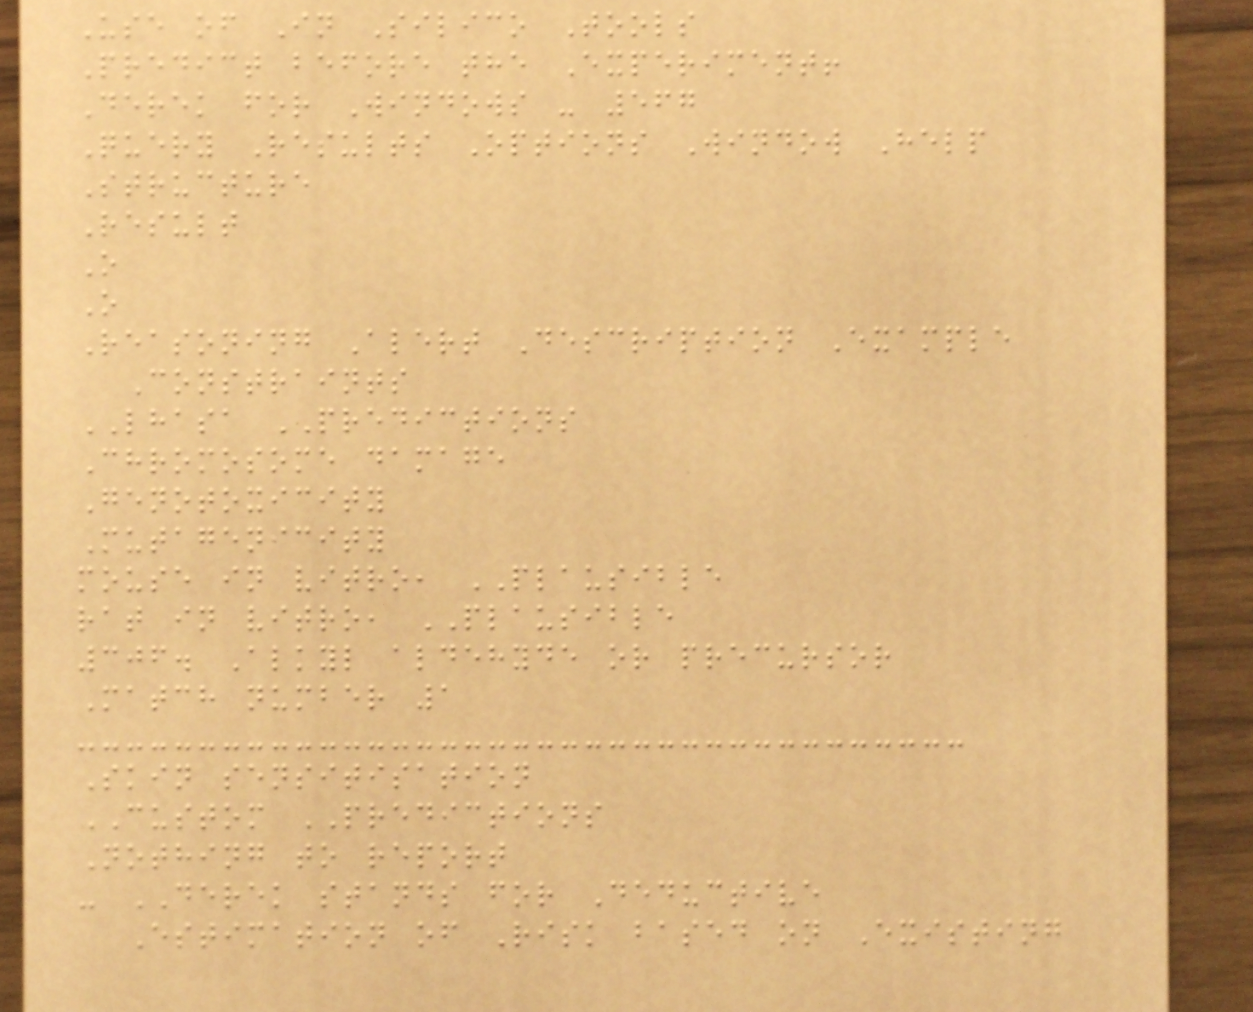Use of In Silico Tools
Predict before the Experiment!
Derek for Windows - 567
Query Results Options Window Help
Structure
Result
O
O
Reasoning Alert Description Example
Constraints
LHASA PREDICTIONS
Chromosome damage
Genotoxicity
Mutagenicity
mouse in vitro, PLAUSIBLE
rat in vitro, PLAUSIBLE
306. Alkyl aldehyde or precursor
Match number 1
Skin sensitisation
CUSTOM PREDICTIONS
Nothing to report
- DEREK stands for Deductive
Estimation of Risk based on Existing
